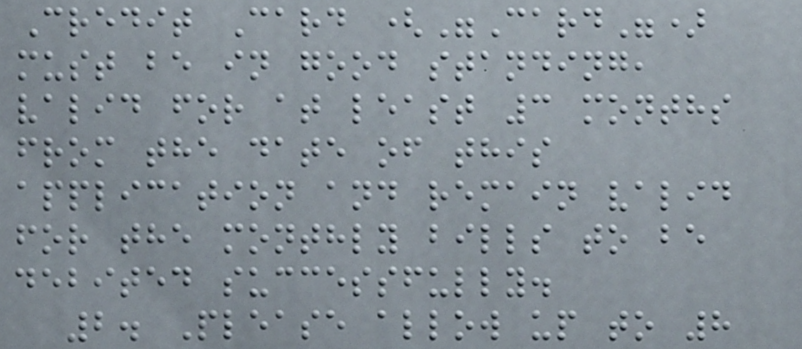Credit Card ("Card")
must be in good standing,
valid for at least 3 months
from the date of this
application and remain valid
for the monthly bills to be
debited successfully.
2. Please allow up to 8
